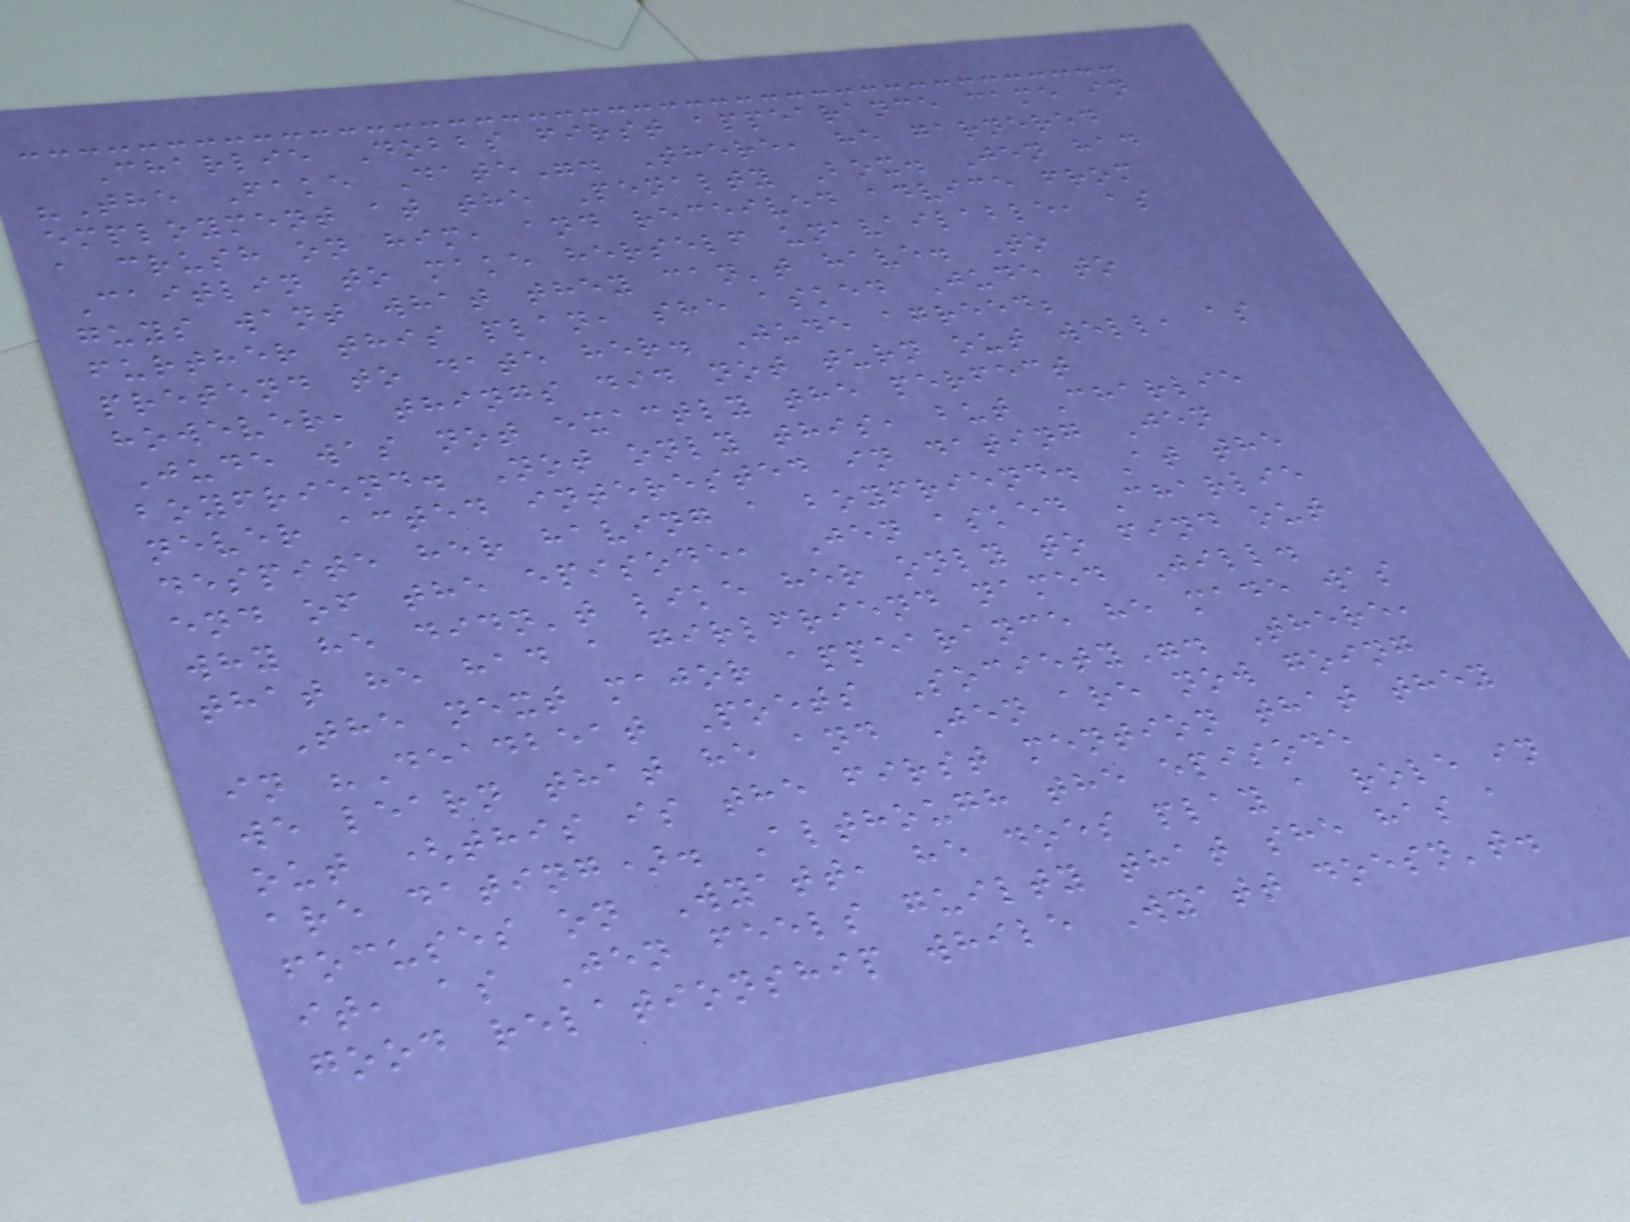Charlie Dobbs first appearance came in
"The Fake Date". There, he garnered
employment at the Penalty Box. Jen had
a crush on him, and received advice from
Caitlin to make herself unavailable, as
guys want what they can't have. To
further this plan, she asked Jude to
pretend to date her. Jude agreed;
however, things did not turn out well, as
Jude was not exactly the perfect
boyfriend. Not only this, but Charlie
never acted interested in dating Jen
despite her having a boyfriend. At the
end of the episode, Jen asked Charlie
why he didn't like her only to find out
that he had a girlfriend named Jill.
The next major appearance he made was
in "Deadbeat Poets Society". There,
we learn that he and Jen are now going
out (this is the first mention that they
are dating). Although the episode
focuses on Wyatt, he does play a role in
it, as Jen feels guilty that she has a
good relationship while Wyatt doesn't.
